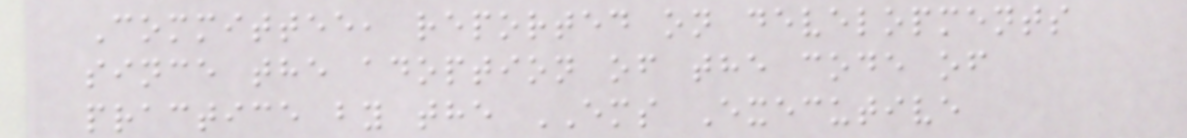Committee, reported on developments
since the adoption of the code of
practice by the EMS Executive
